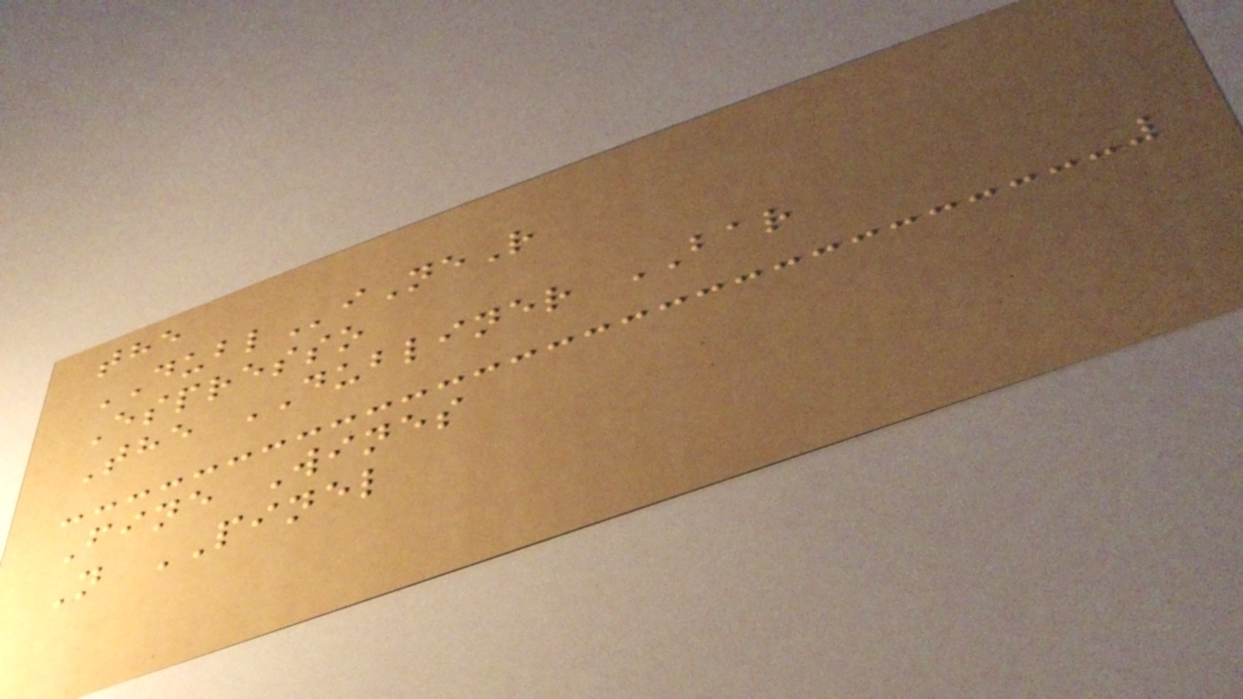the
DUBLiNeR
Espresso
The DUBLINER BAR
Fine Wines
N PINEL
